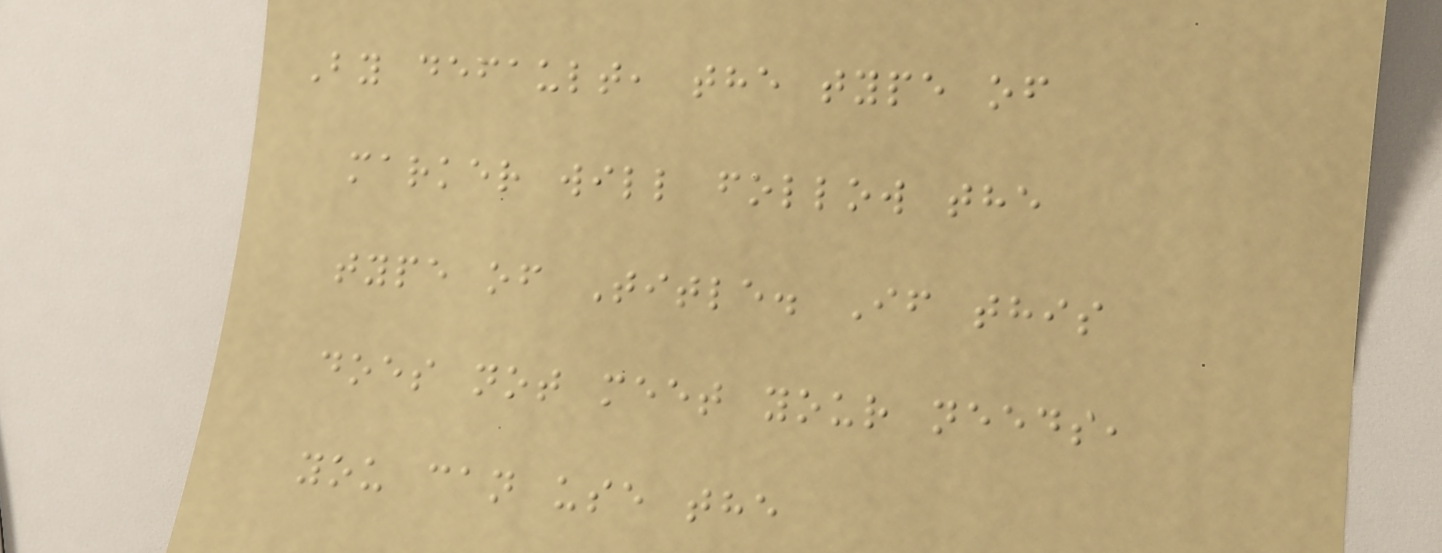By default, the type of
marker will follow the
type of Title. If this
does not meet your needs,
you can use the
